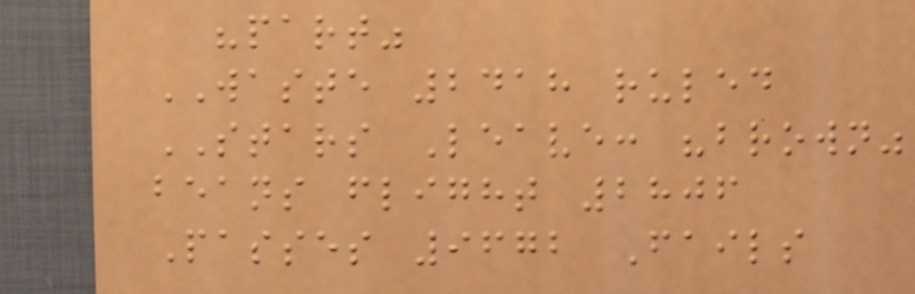"part"
WASTE 2418 ruled
STARS Leave: "brown"
beans flight 2806
Passes 9672 Fails
